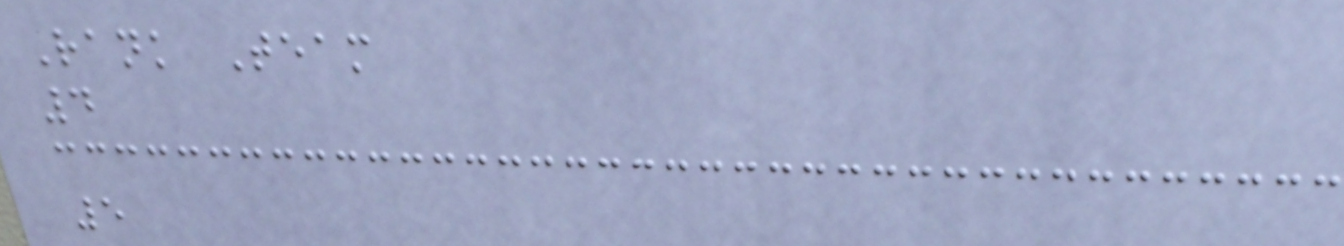Rank Team
4
5
